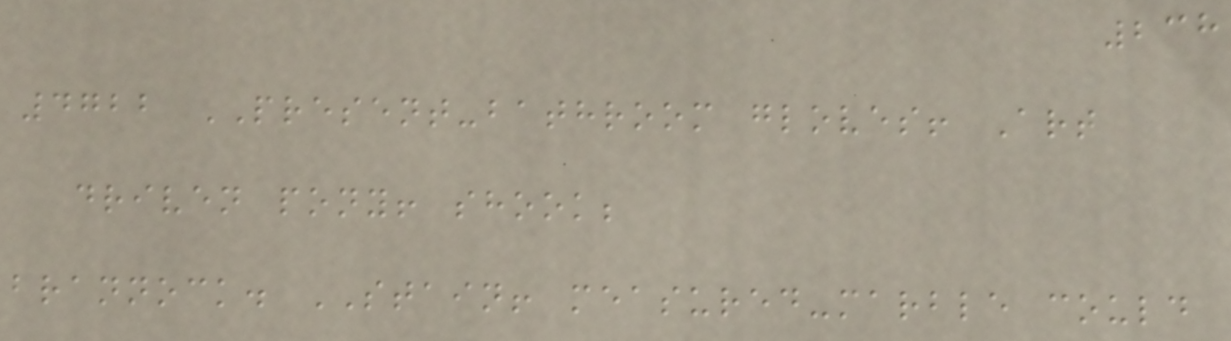238
4722 PRESENT-bathroom gloves! Art
driven pony! shook;
brannock. STAIN! measured-marble could
